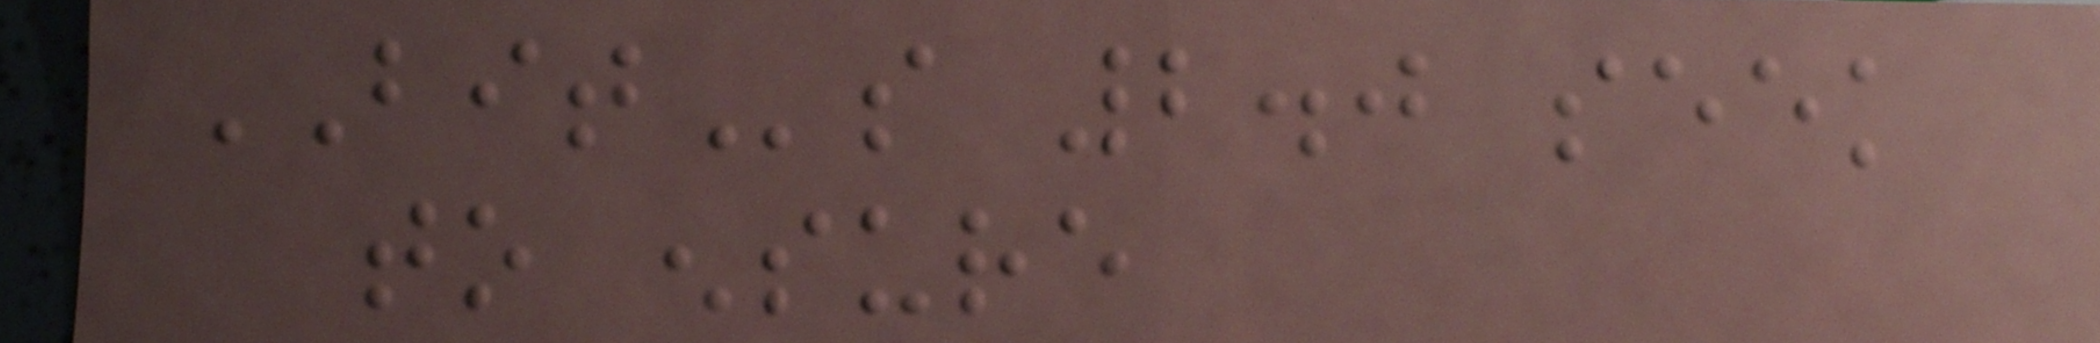BITs 2.0 seek
to ensure
